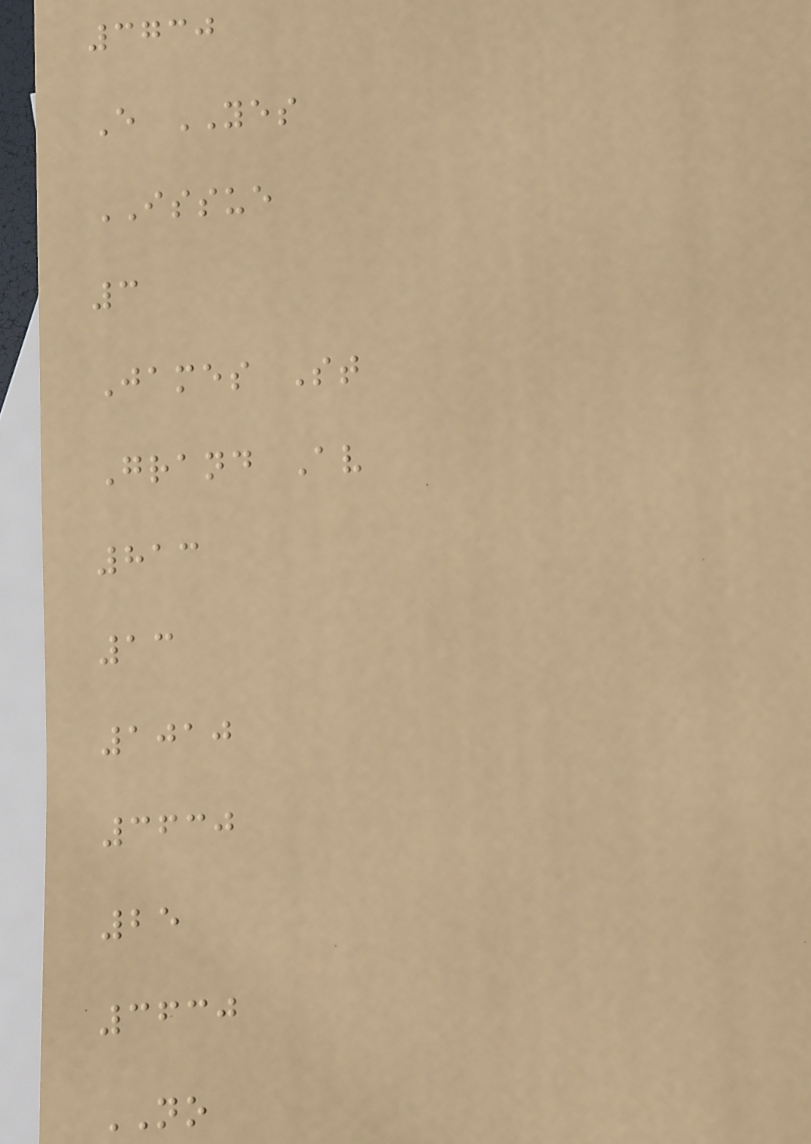3730
E YES
ISSUE
3
James St
Grand Av
813
13
1010
3630
25
3630
NO
